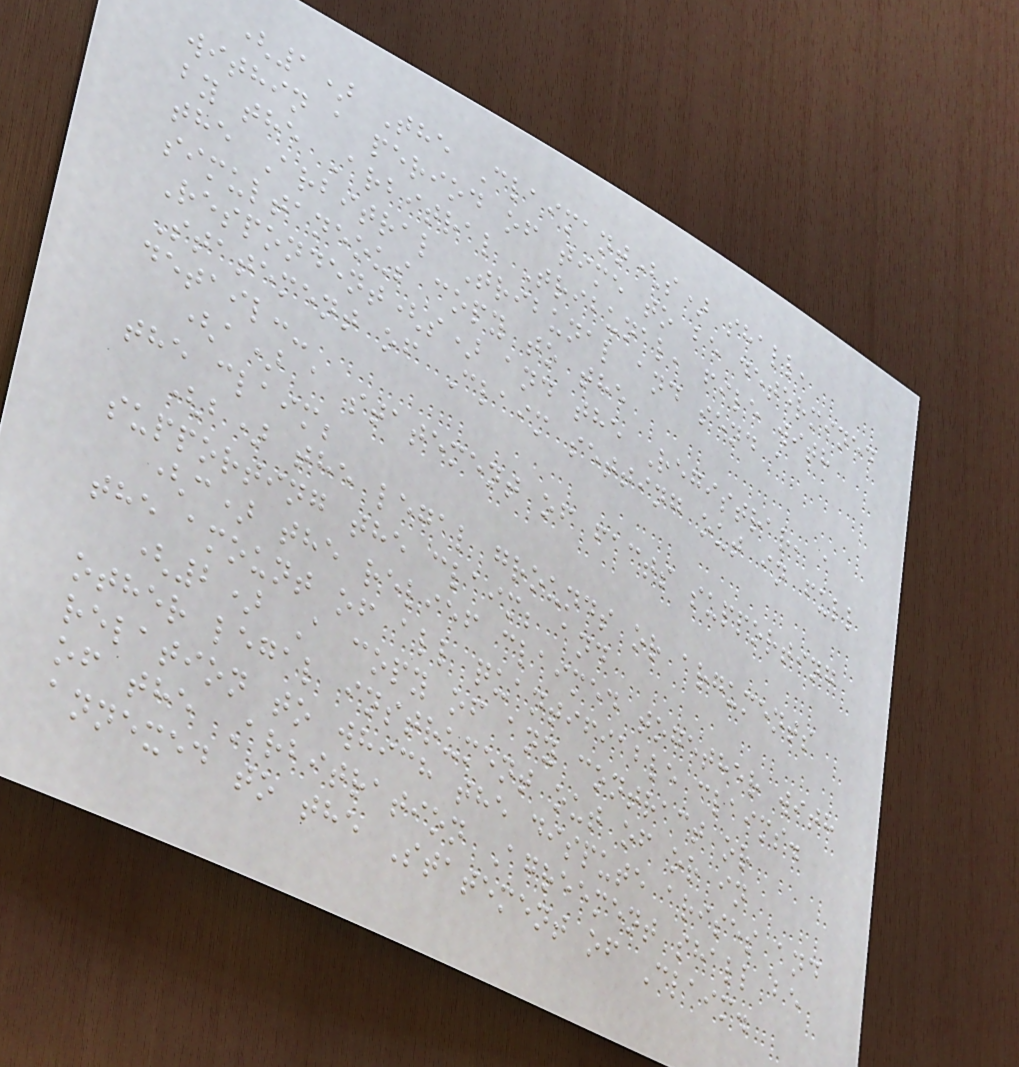(1) The Claimant(s) shall,
within a period of time to be determined
by the Arbitral Tribunal, file with
the Arbitral Tribunal and send a
simultaneous copy to the
Respondent(s) and the Registrar, a
Statement of Claim setting out in full
detail:-
(a) a statement of facts supporting
the claim;
(b) the legal grounds or arguments
supporting the claim; and
(c) the relief claimed together with
the amount of all quantifiable claims.
(2) A copy of any contract or
other legal instrument out of or in
relation to which the dispute arises and
of the Arbitration Agreement shall be
annexed to the Statement of Claim.
